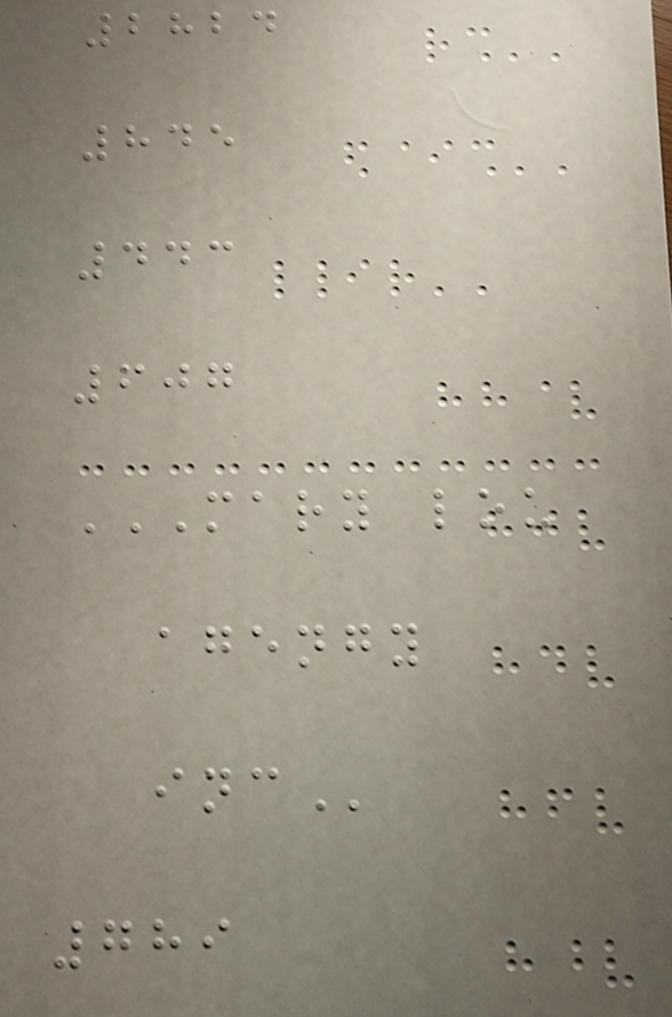2824
845
443
607
MARY LOU
AGENGY
INC
789
